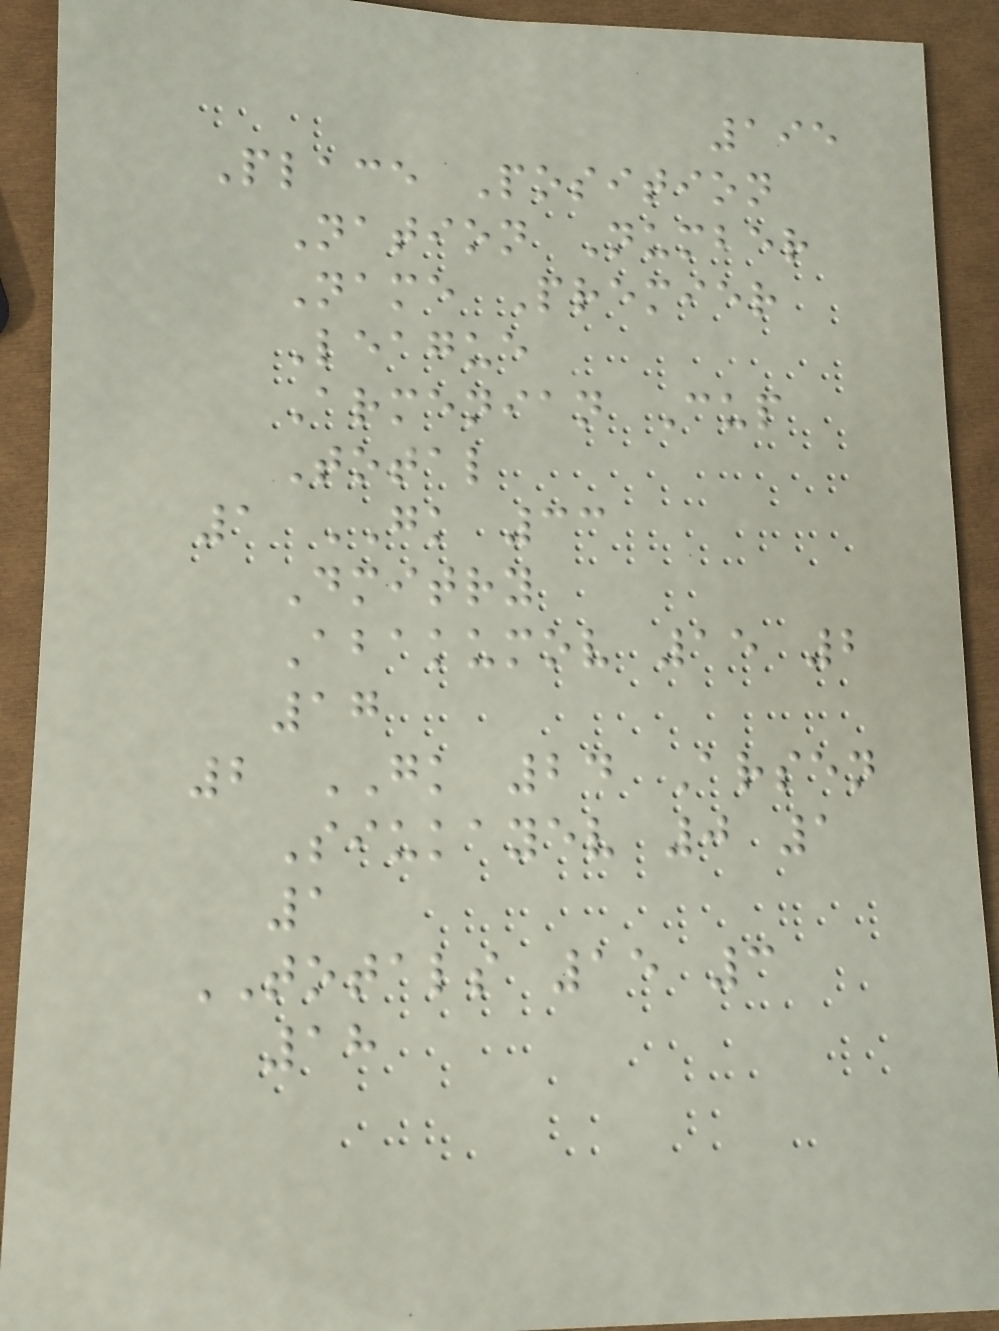195
Place Position
Nation Number
Name Premier
League
Armenian Cup
Total
1 GK 33
Dmitry
Abakumov 15 2
17
2 GK 24 Arsen
Siukayev 0 1
1
TOTALS 15 3
18
